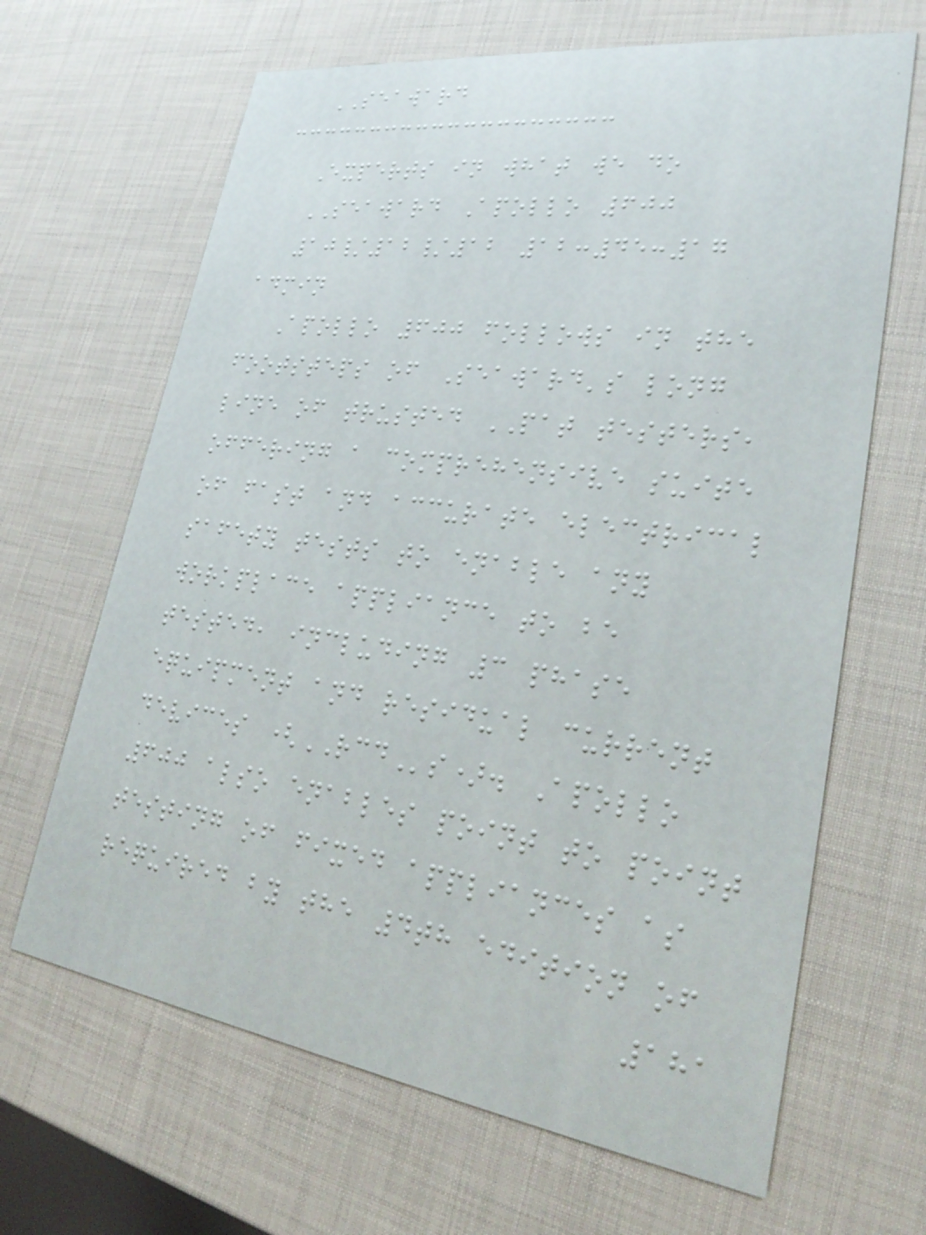SEAWARD
Experts in what we do
SEAWARD Apollo 600
10/12/12 12:45:17
admin
Apollo 600 follows in the
footsteps of Seaward's long
line of trusted PAT testers,
offering a comprehensive suite
of fast and accurate electrical
safety tests to enable any
workplace appliance to be
tested, including 3 phase
equipment and residual current
devices (RCDs). Apollo
600 also enables point to point
testing of fixed appliances as
required by the 4th edition of
181
